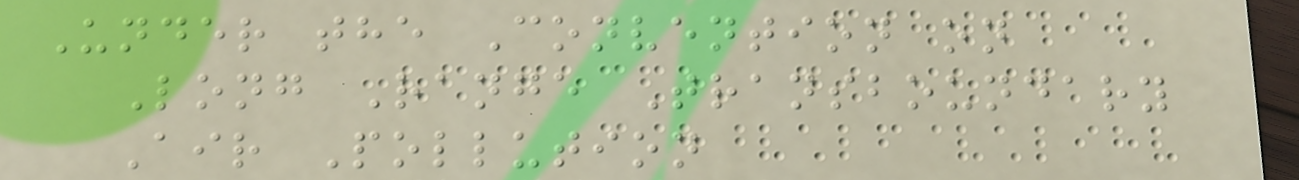Under the Convention on
Long Range Transboundary
Air Pollution
